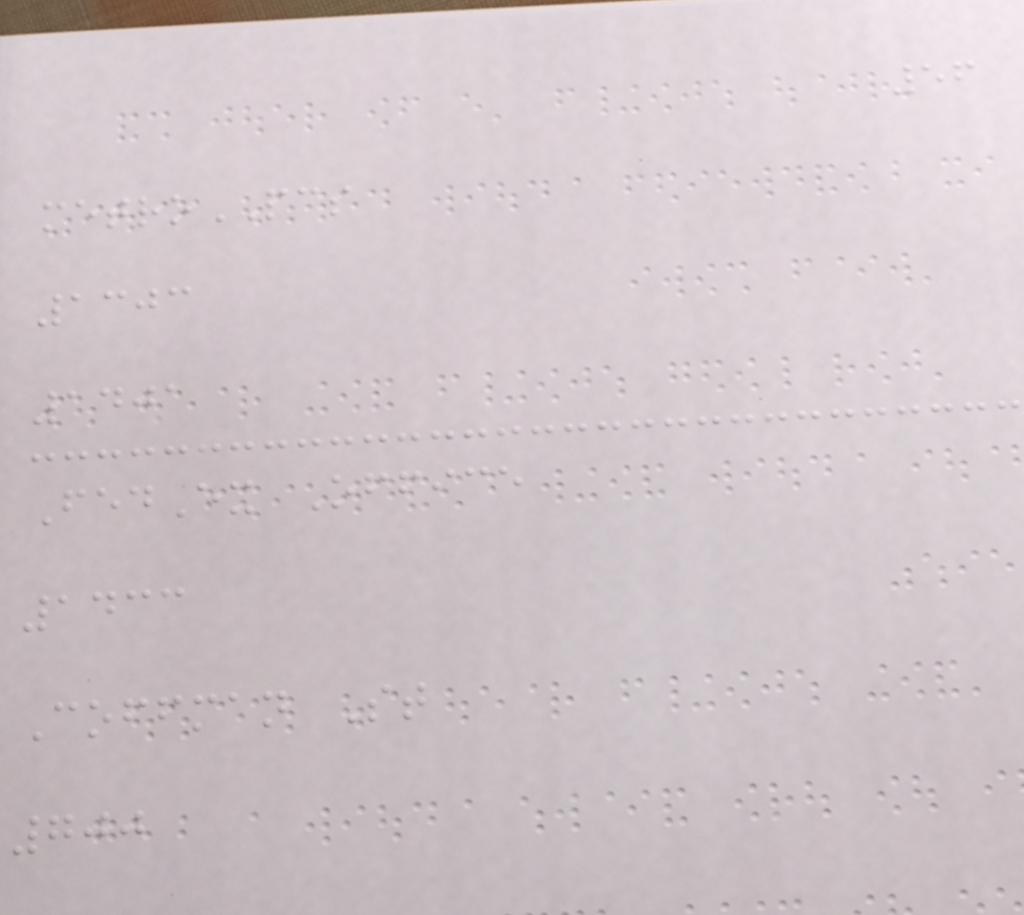56
metroPCS
1303
1401
FedEx Office
1433
Coffman St
700
